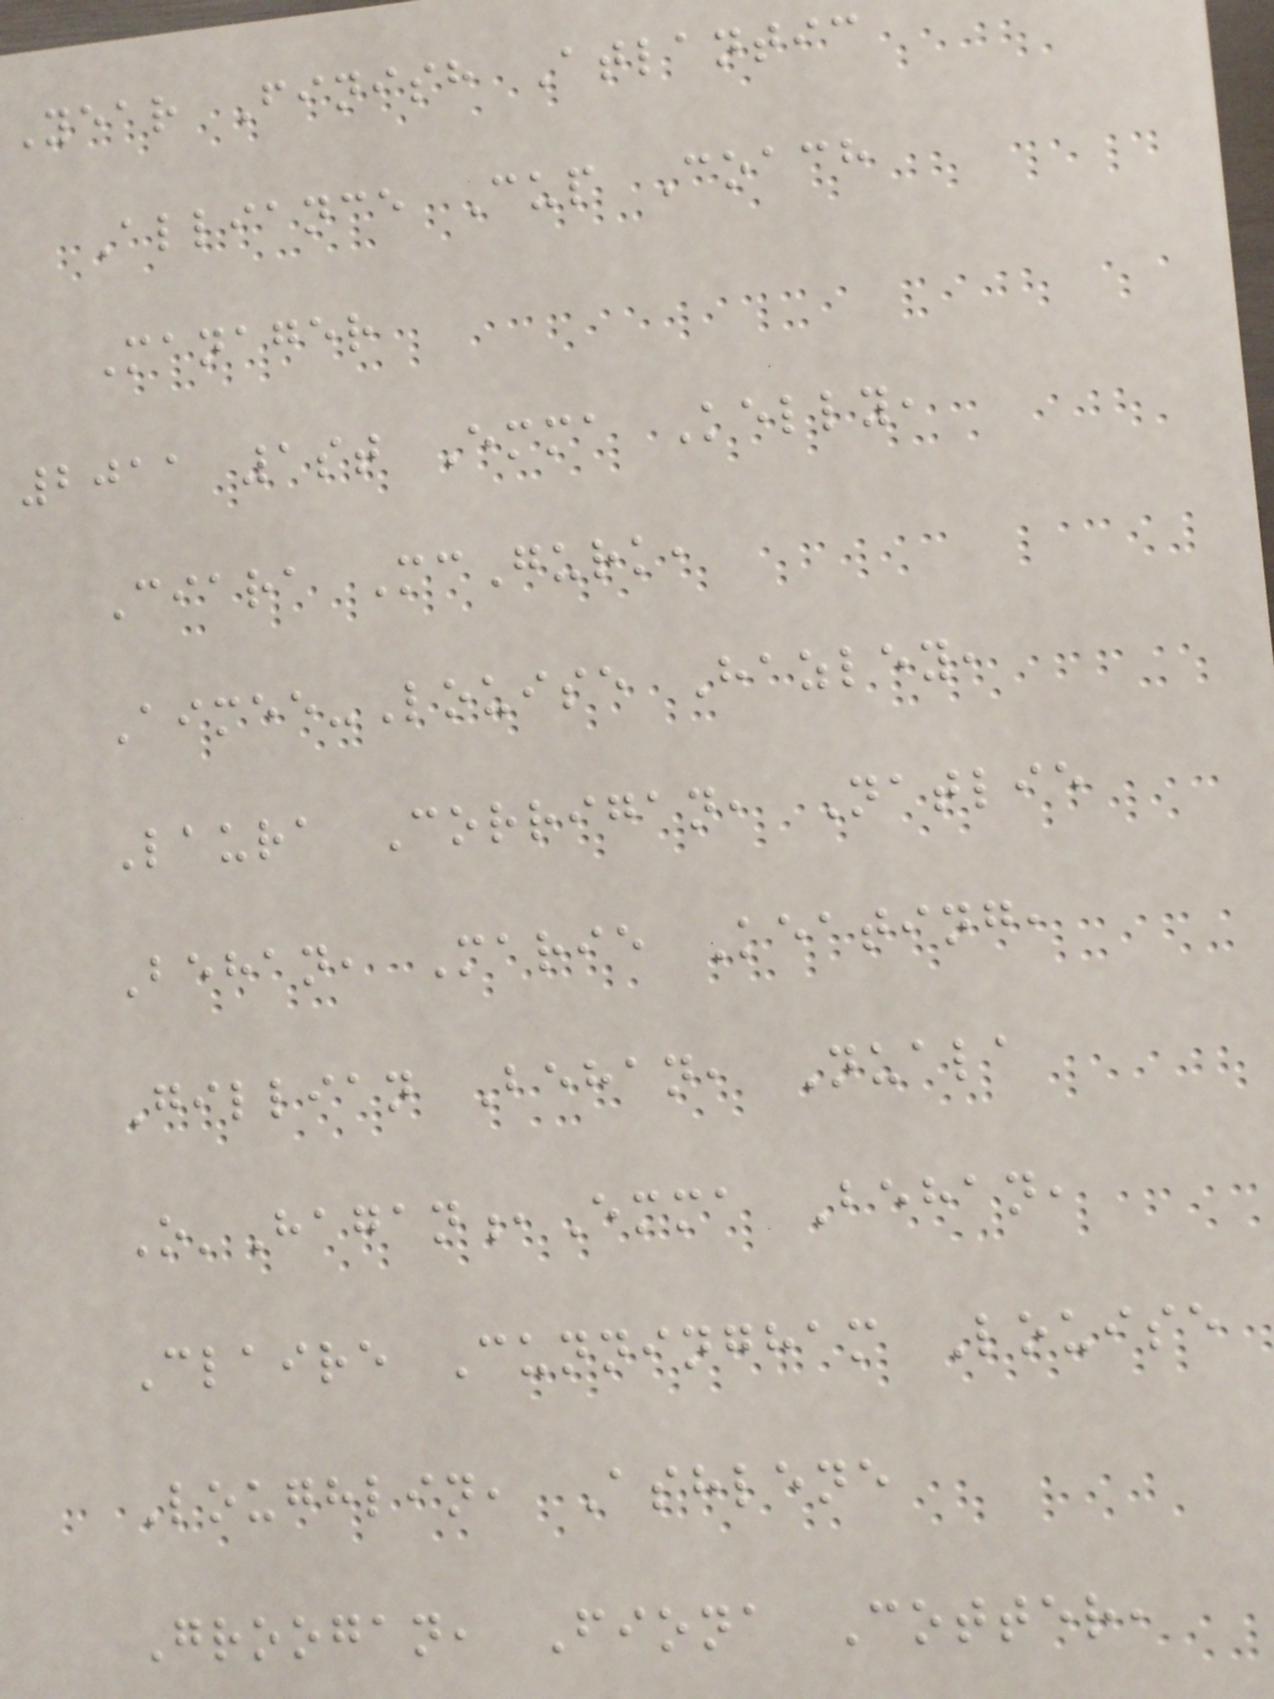Year Finish Atlantic
Alliance Cup Coach
Manager
2011 1st Emma Kelly,
Ciara McGurk,
Aimee-Louise Hazley,
Laura Corrigan, Natlie
Behan, Marie Keating,
Gillian Behan, Nuala
O'Hagan,Emma Behan,
Claire Cunningham Louise
Loughlin, Ashlene
Groogan, Fiona Cotter,
